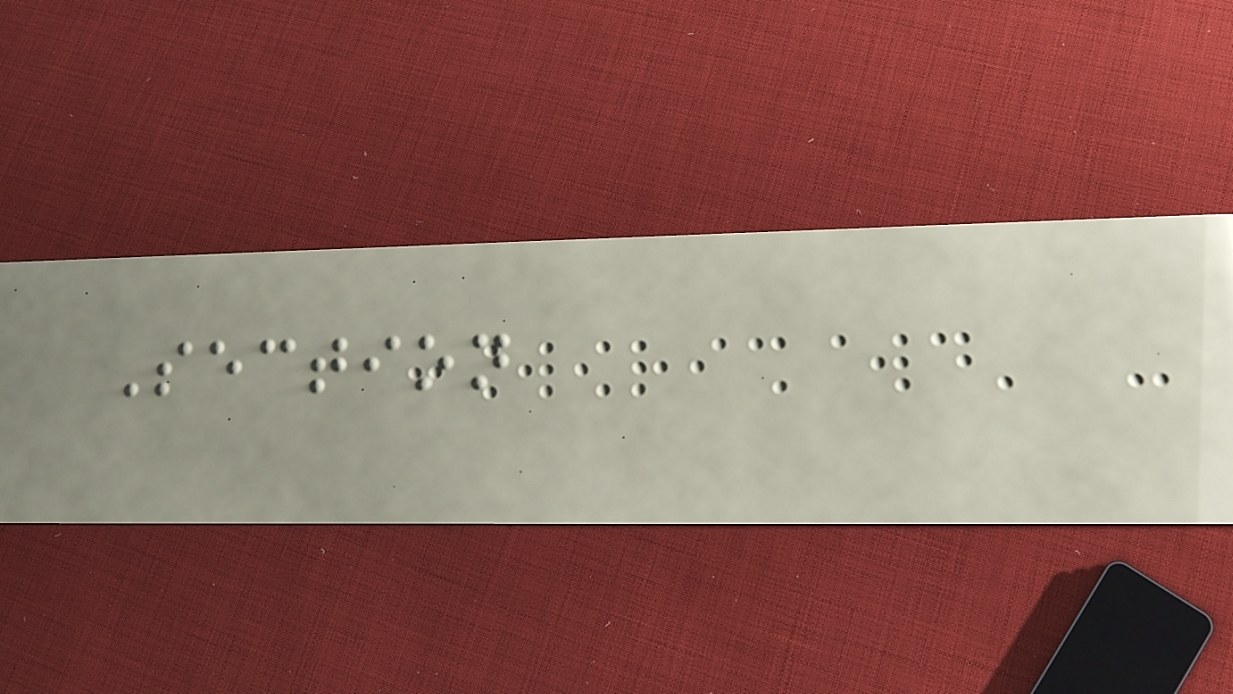Section
